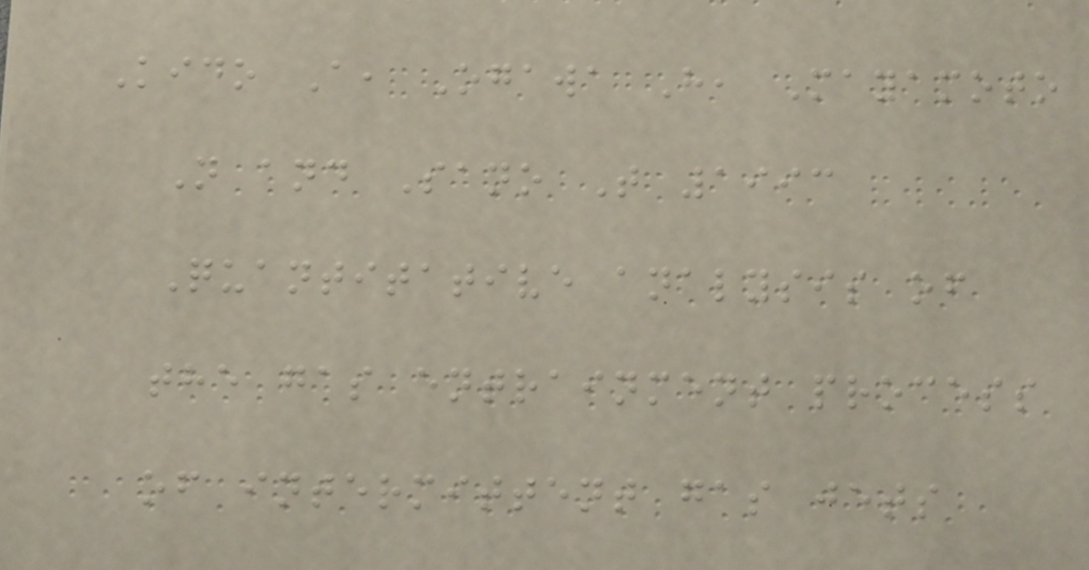Kido A, Ogawa H, Mayamoto
N and Sano T 1993
Quantitative analysis of
the gas entrainment process
of intermittent gas jets
